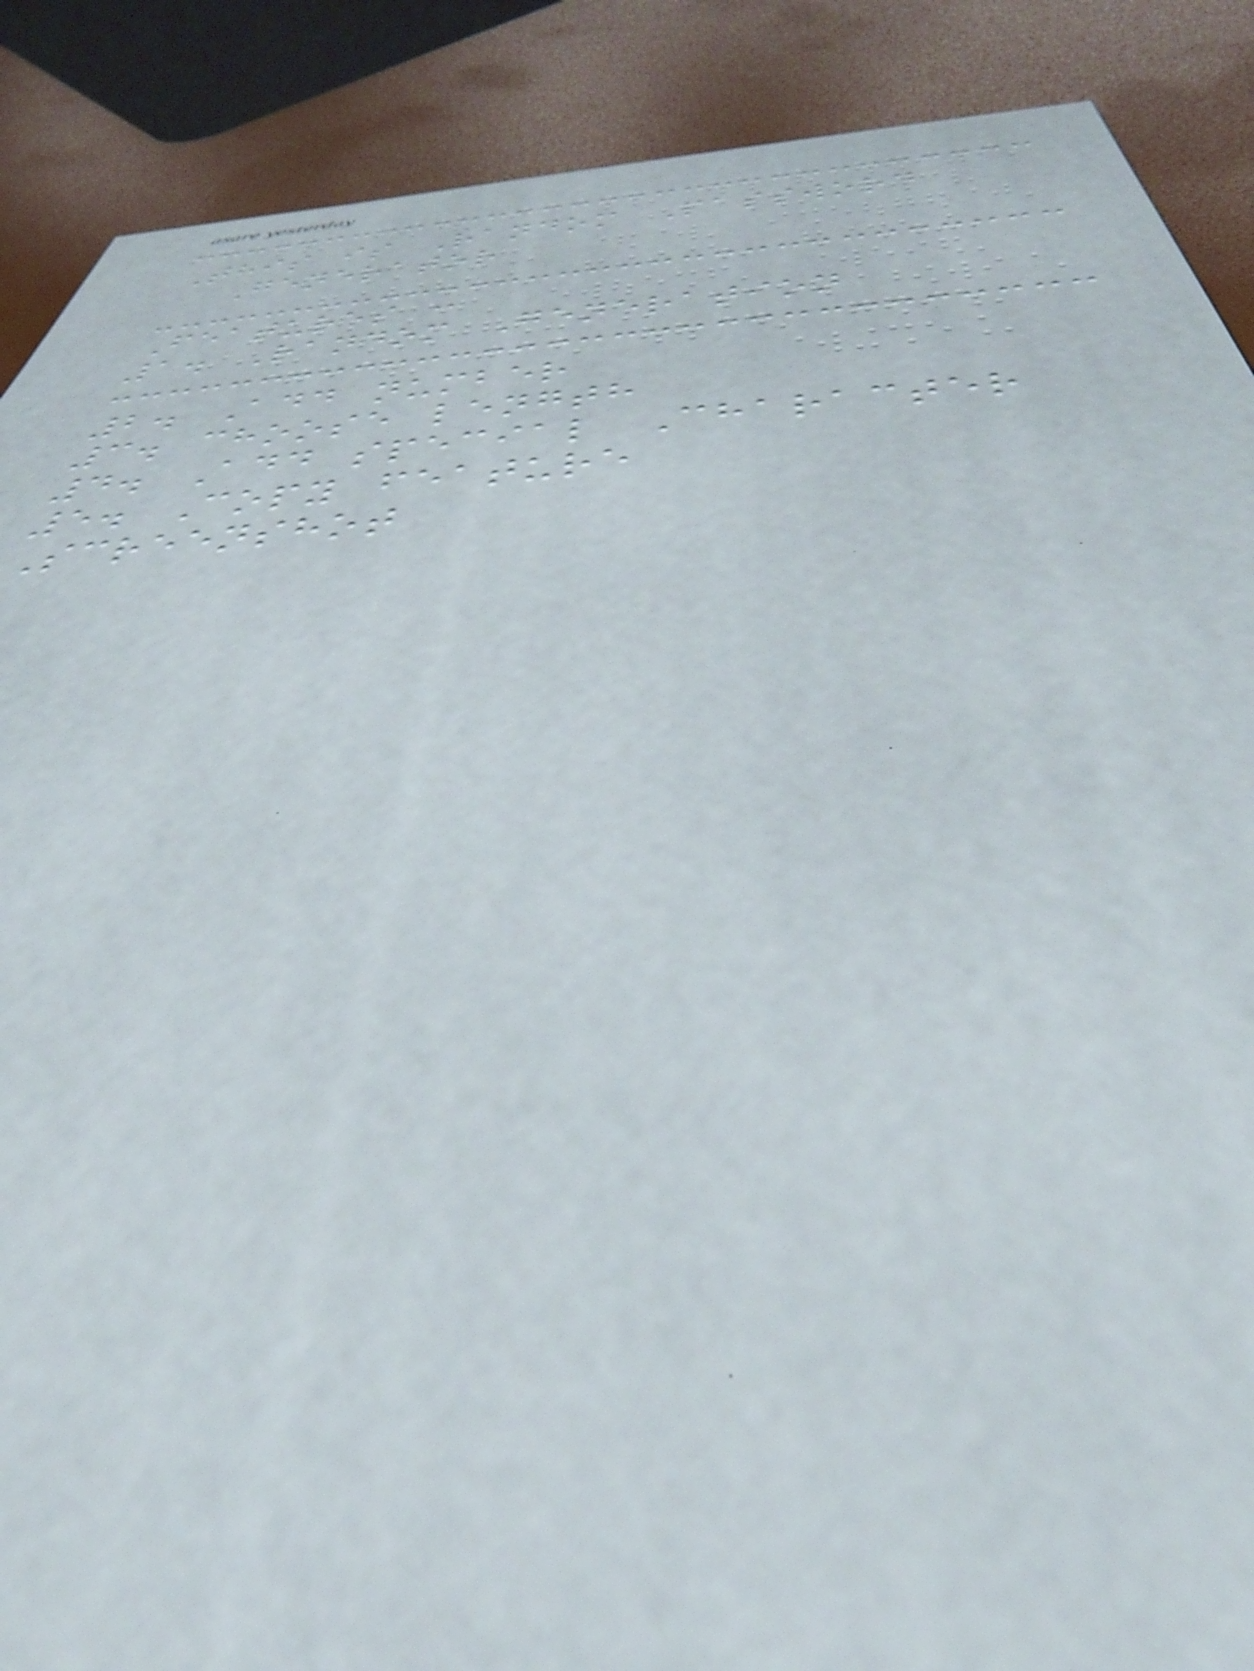This is Random Password
Generator
Features :
1. Random Generation
2. Add number
3. choose length
4. Add special Character
5. Copy feature
Screenshot
